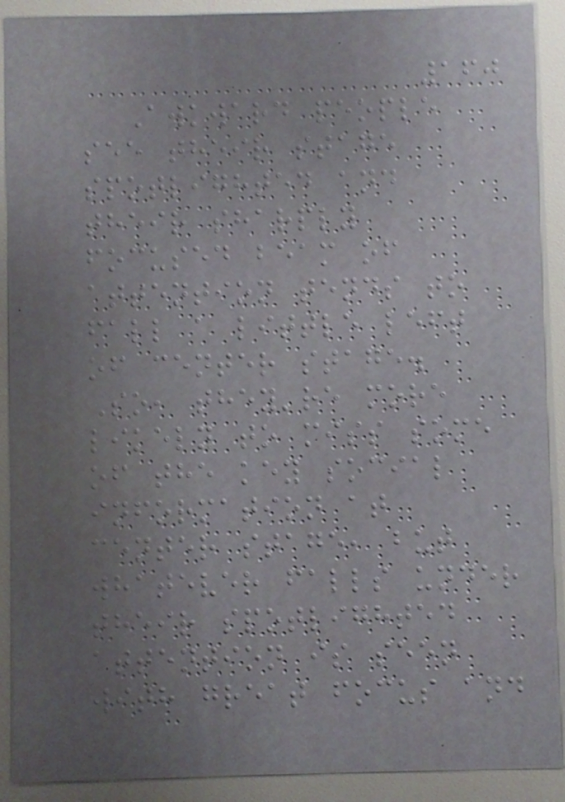160
Awkward people
see their stage
spotlighted and
their sharply
focused beam of
attention tends to
fall a little left
of center stage.
So, they're more
likely to miss some
of the key social
information at
center stage, but
whatever falls under
their spotlighted
attention is seen
with great focus and
